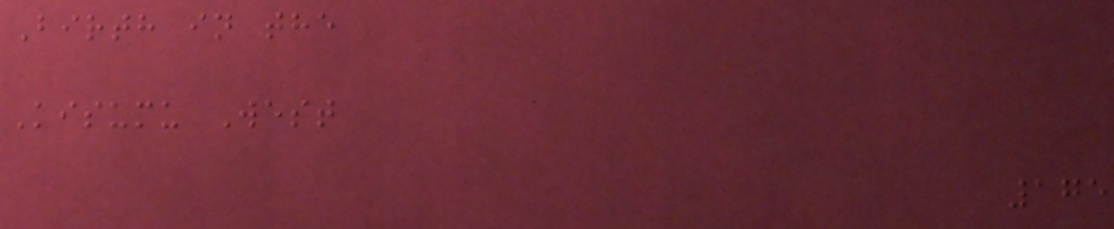Birth in the
Kisumu West
175
